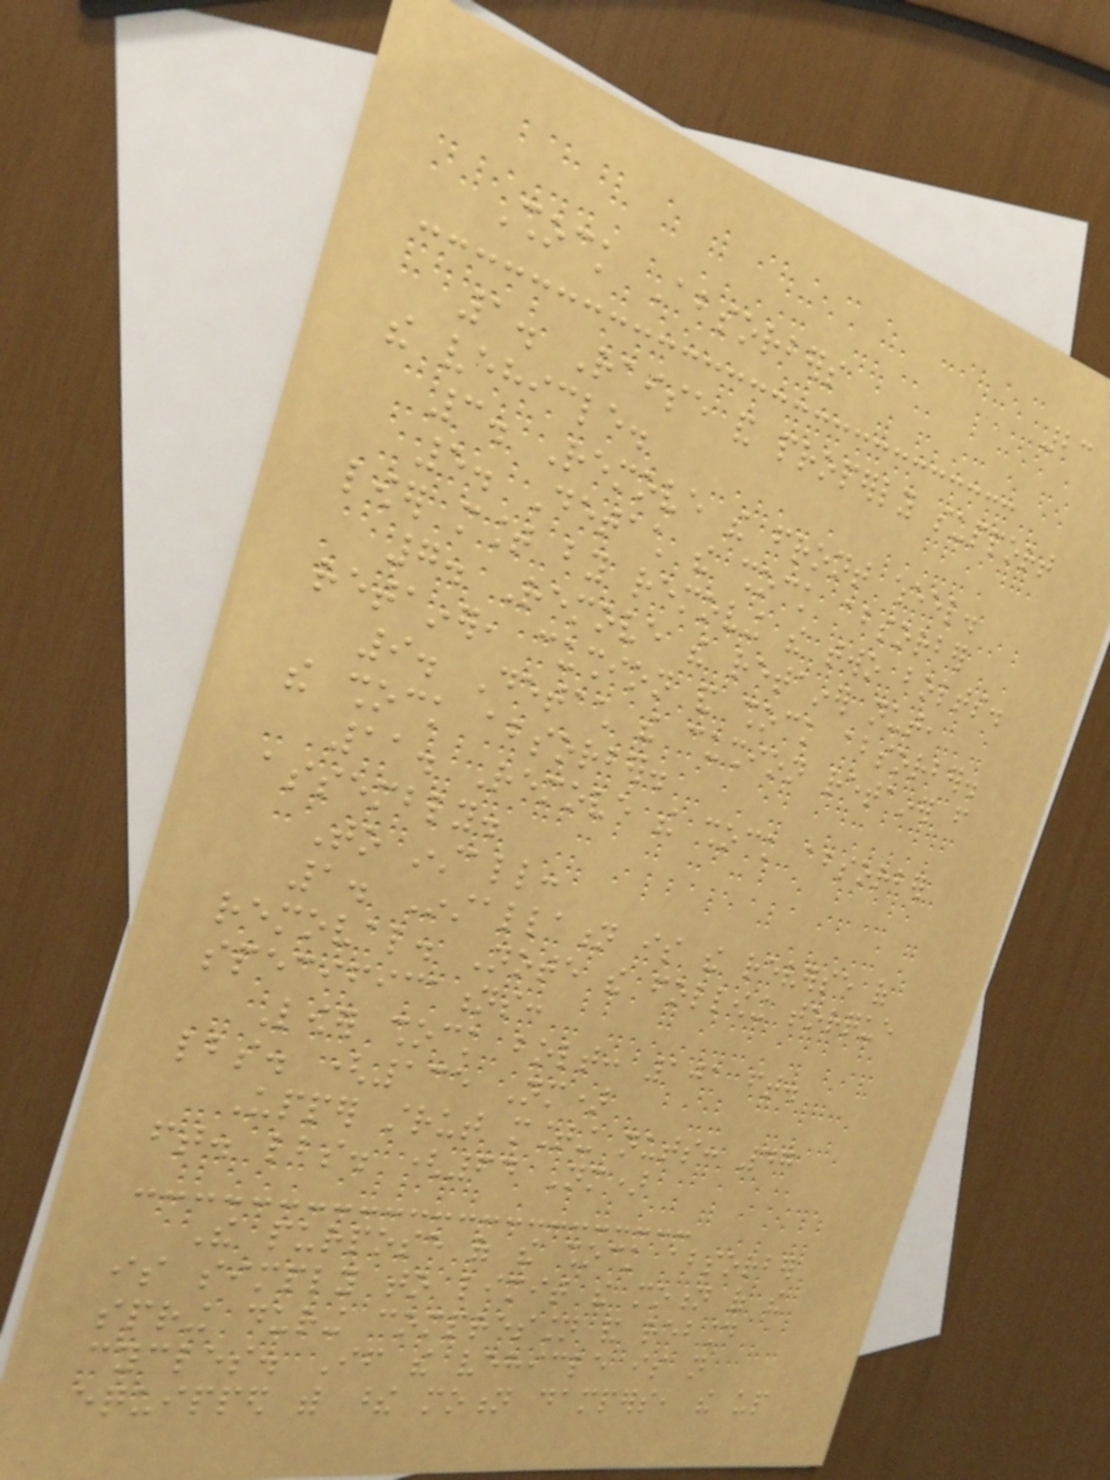23
Shock Absorbers
1. Raise and properly support
the vehicle.
3. Remove the front wheel.
5. Detach the shock absorber
lower mount by removing the two bolts.
7. Remove the retainer nut,
retainer, cushion and shock absorber.
9. Detach the cushion retainer from
the shock absorber.
11. Remove the shock absorber
assembly.
To install:
1. Installation is the reverse of
removal. Note the following torque
specifications:
Lower shock bolt: 101 ft.
lbs. (135 Nm)
Upper strut mounting nuts: 47
ft. lbs. (64 Nm)
The purpose of the shock absorber
is simply to limit the motion of the
spring during compression and rebound
cycles. If the vehicle is not
equipped with these motion dampers, the up
